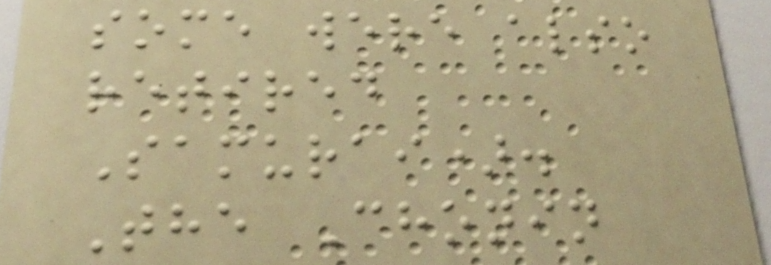some were also
retired
Samurai).
The Chonin
